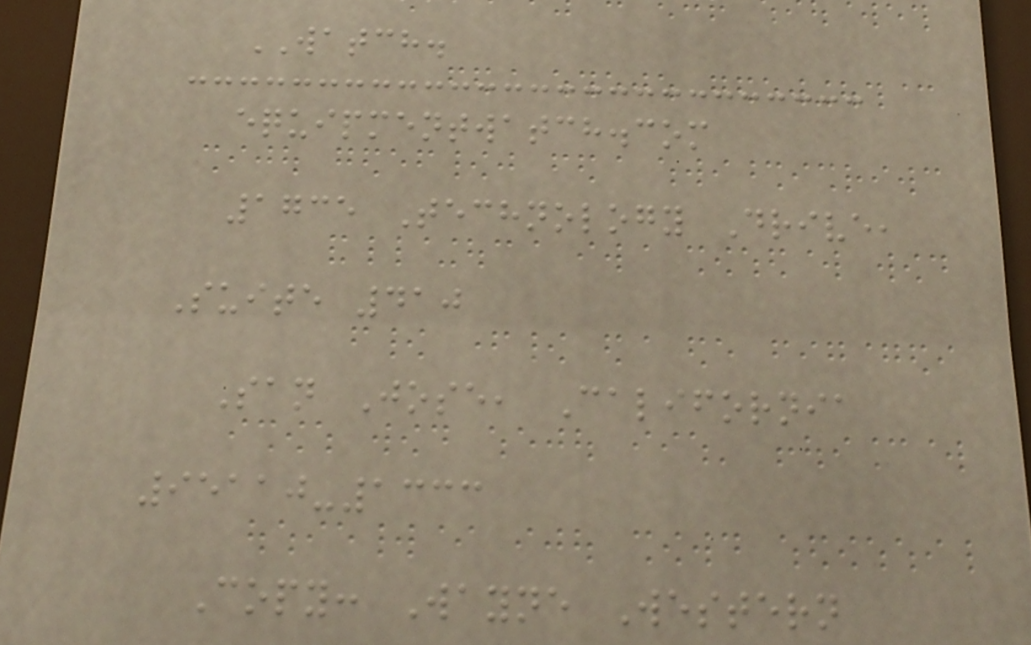WATCH.
equipmentwatch.com
1735 Technology Drive,
Suite 410
San Jose, California
95110-1333
Copy: Wayne Western
